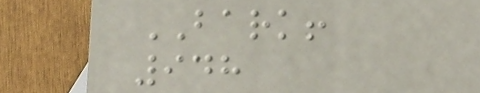BARK!
948
